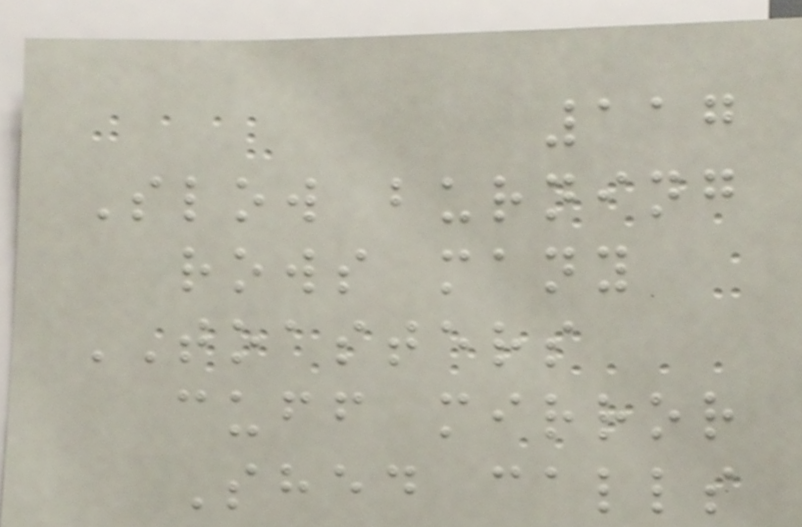117
Slow burning
rows many
TOASTERS
cuff mirror
Shed calls
